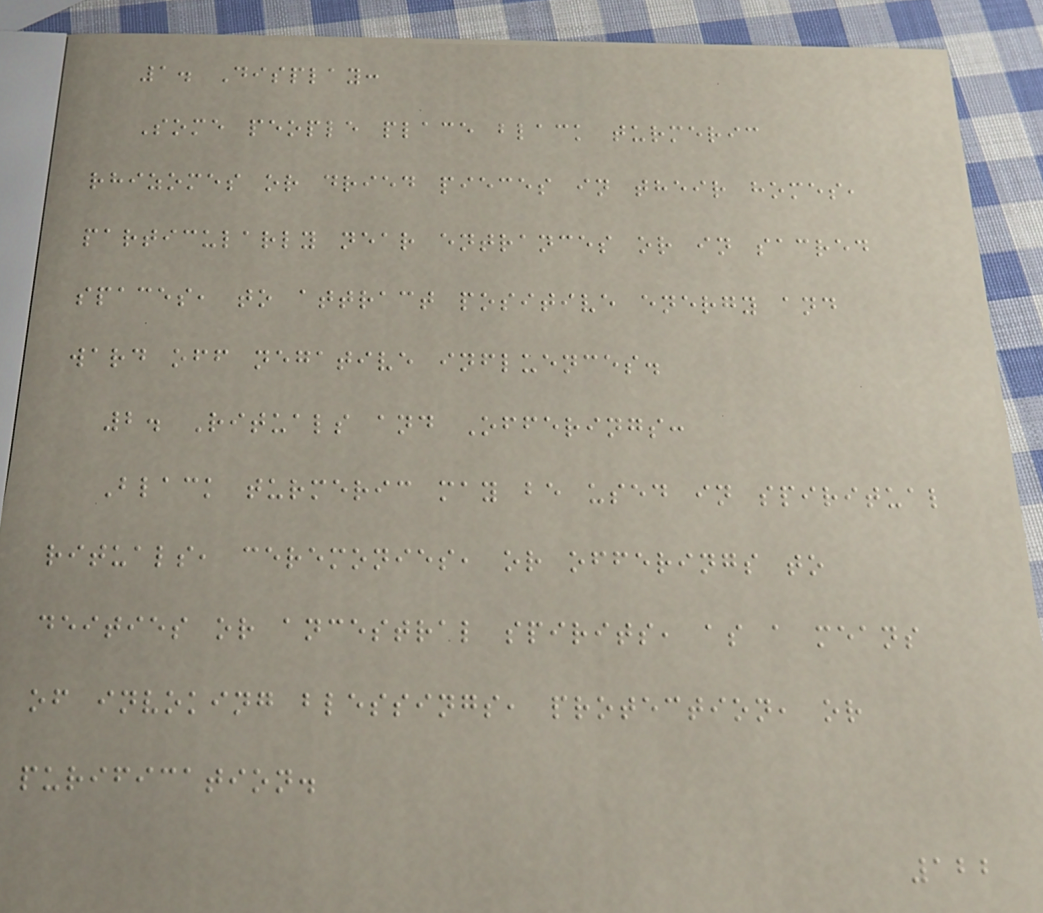1. Display:
Some people place black turmeric
rhizomes or dried pieces in their homes,
particularly near entrances or in sacred
spaces, to attract positive energy and
ward off negative influences.
2. Rituals and Offerings:
Black turmeric may be used in spiritual
rituals, ceremonies, or offerings to
deities or ancestral spirits, as a means
of invoking blessings, protection, or
purification.
122
